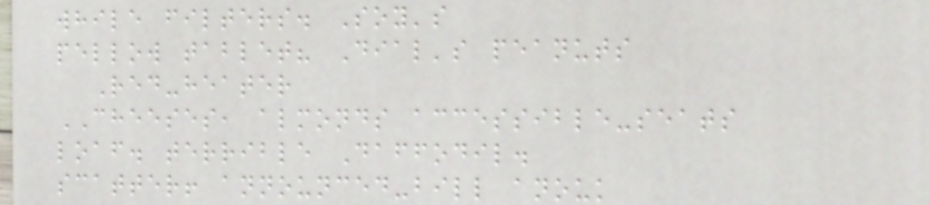while filters. Soy's
pellow tablet? Dial's peanuts
Red-heater
CHEESES, almonds accessible-seats
loaf. terrible Daffodil.
scatter! announced-bill anouk
